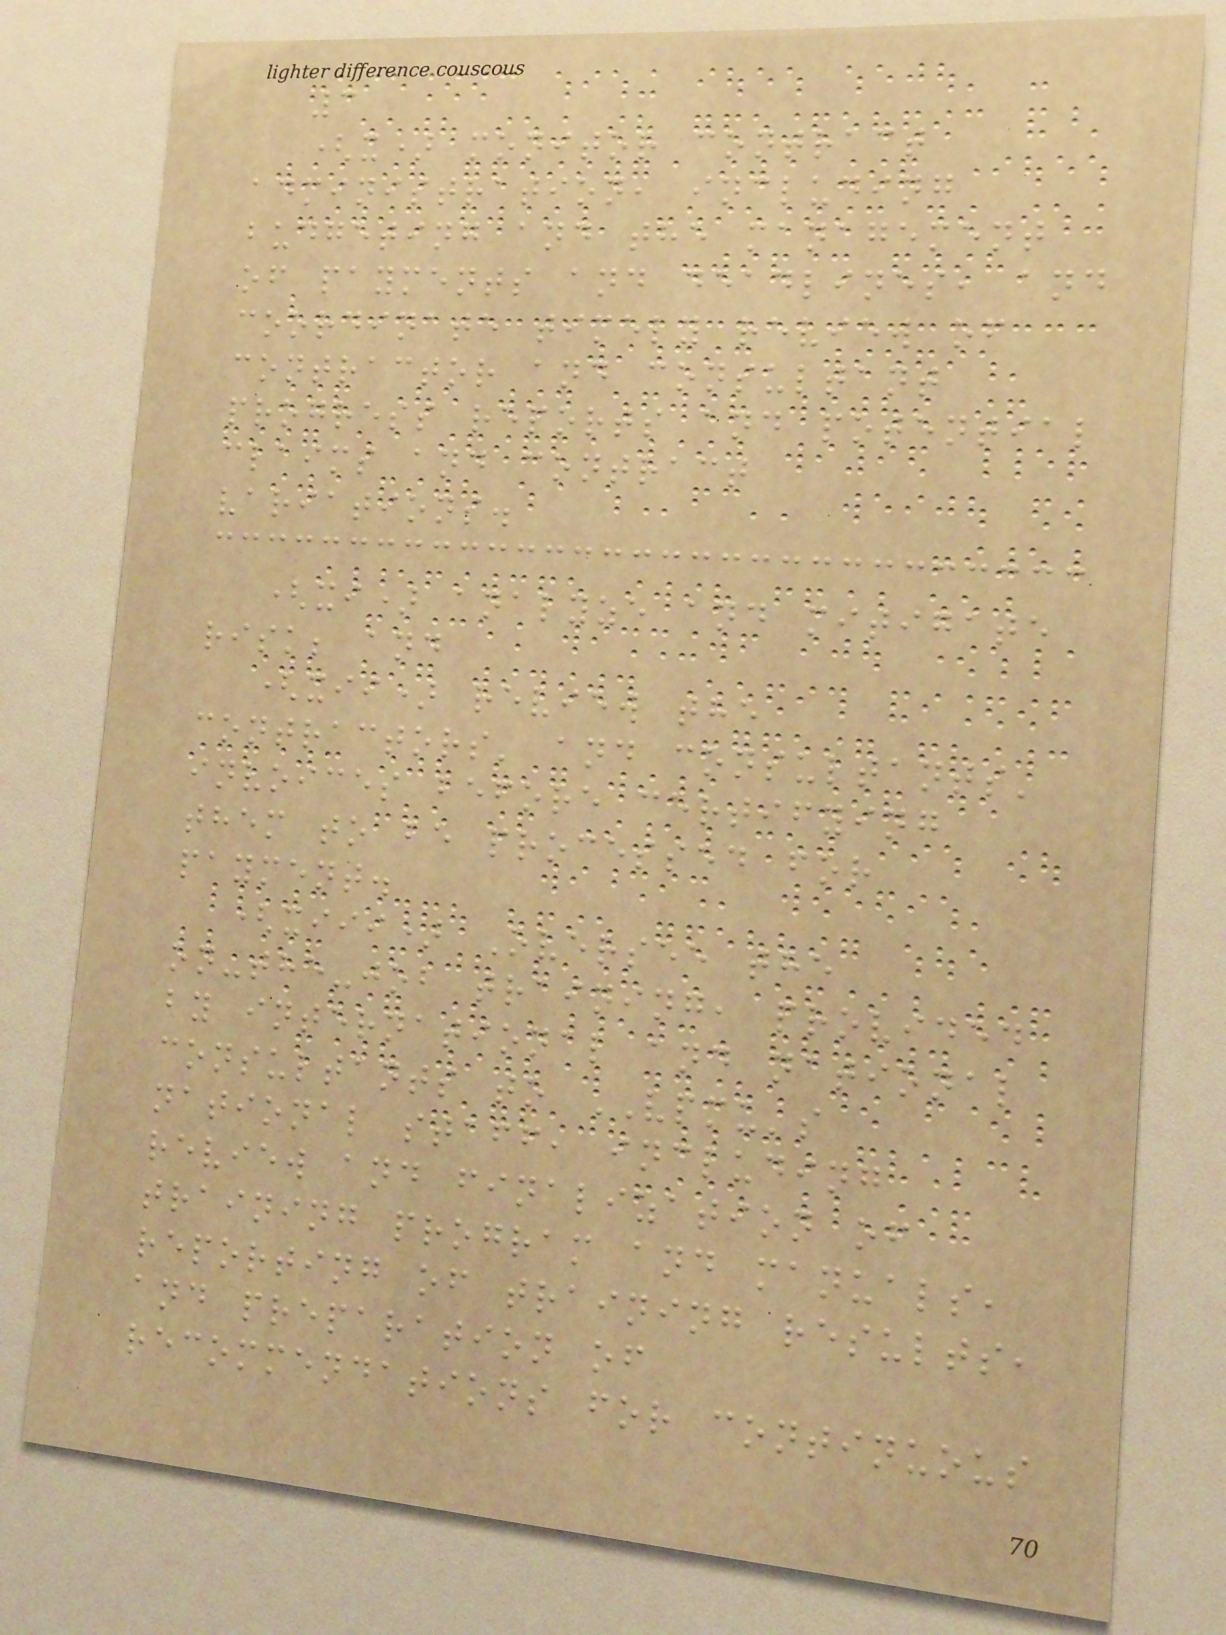3
(x) monitor contract
administration, including
budgeting and the management
of payments and deadlines, and
coordinate timely review of
contractor and consultant
progress reports and potential
claims and contract
variations.
(xi) analyze and mitigate
risk; and
(xii) review the
contractors' and consultants'
invoices before certifying
them to be processed for
payment.
(xiii) Oversee the
on-the-job training, provided
by international and national
consultants to VPMU's
national staff, including
review and finalization of
training program and manuals,
reporting of training results,
and preparation of
recommendations for continuous
